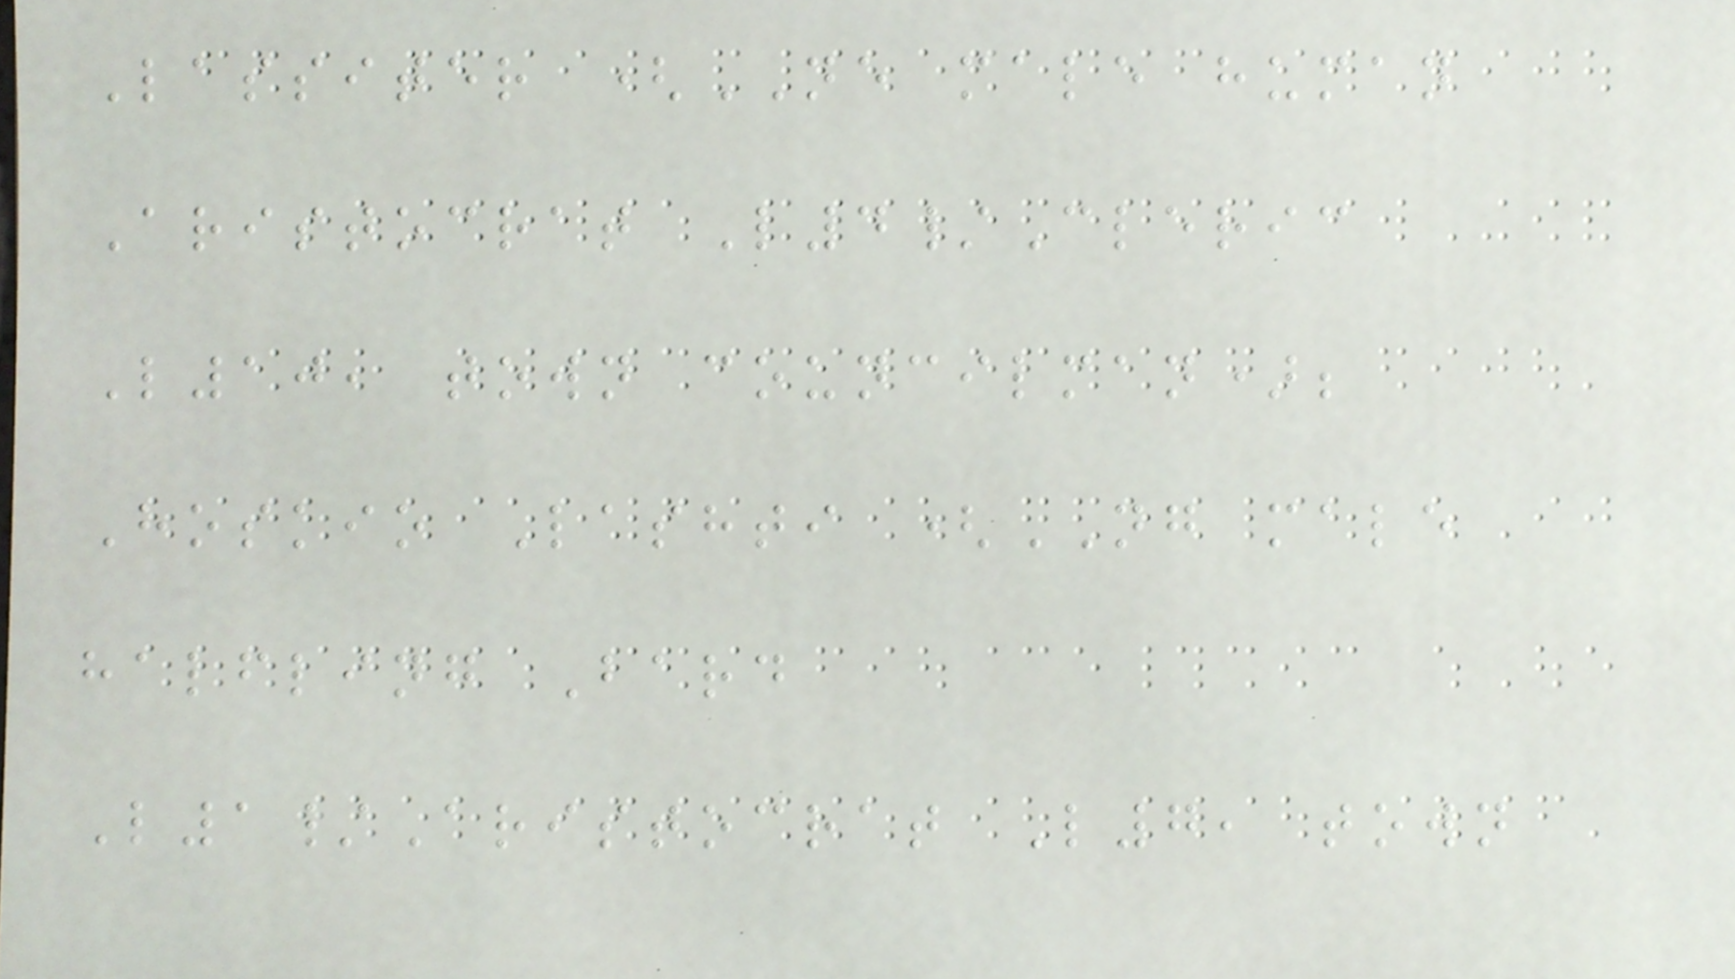Lassiter (NE male human
Aristocrat L4/Cleric
L10, town councilman);
Hoskio Lashti (NG male
halfling Bard
L1/Aristocrat L7, town
